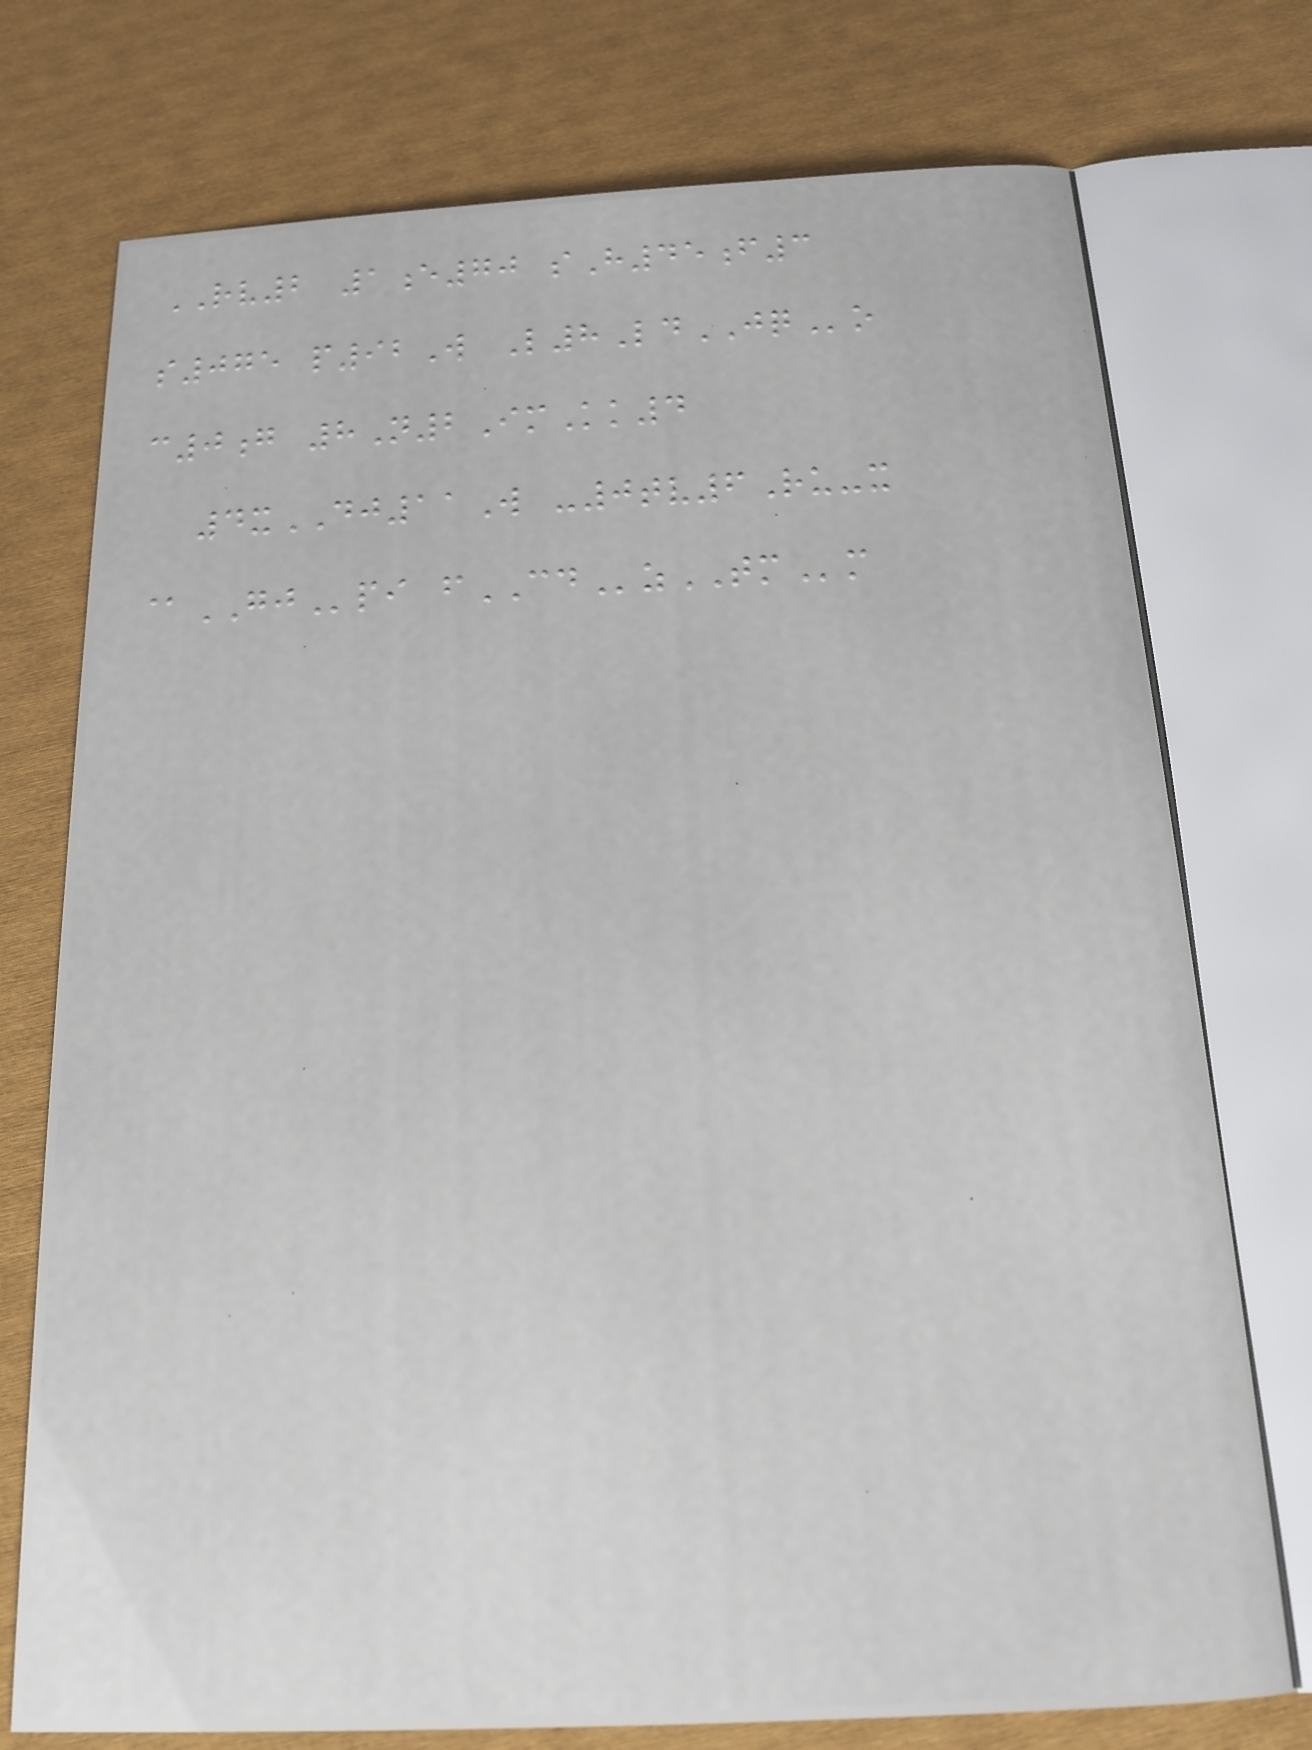RV2 1e70 sH45f3
s075 p92W L8LdJQo
c0g 8N2ImKk4
4xDJ11W -0tv6Ru-x
@GJpi fCDzTMm
